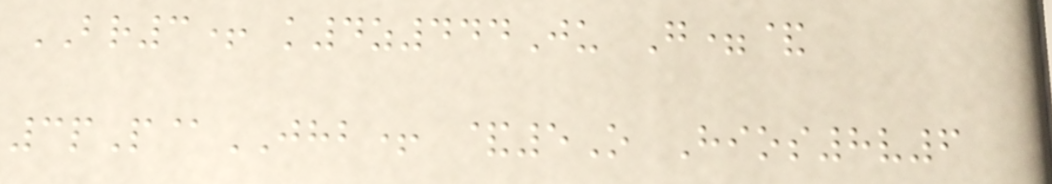BR3+ k4z444Ju G=&
3pP@JHB+ &5O Hios8v6
